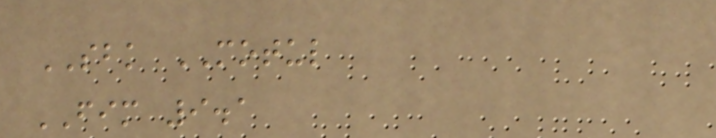SBK MOTUL
FIM 9.1
